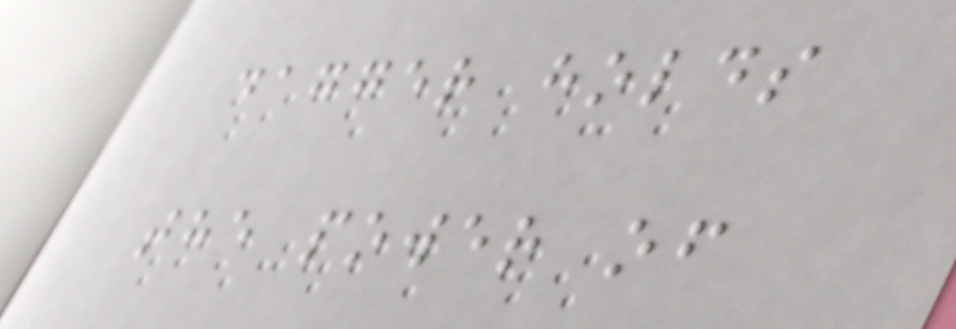dagger holds
the power of
